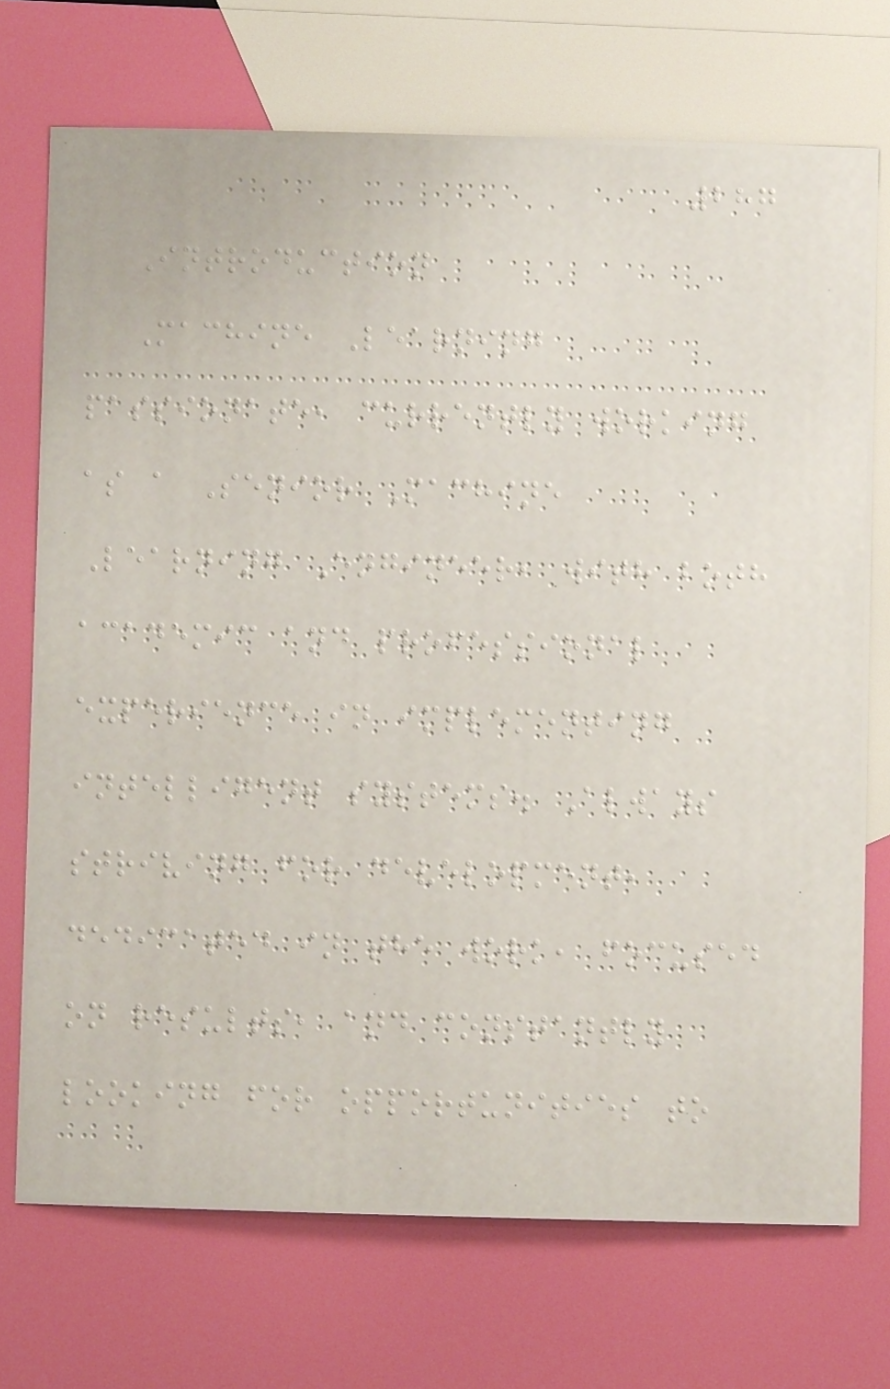287
Introduction
Machine Learning
passionate, currently working
as a Senior Machine
Learning Engineer, with both
academic and professional
experience in implementing
intelligent systems. Always
striving for development,
dedicated in the work, focused
on results, and constantly
looking for opportunities to
